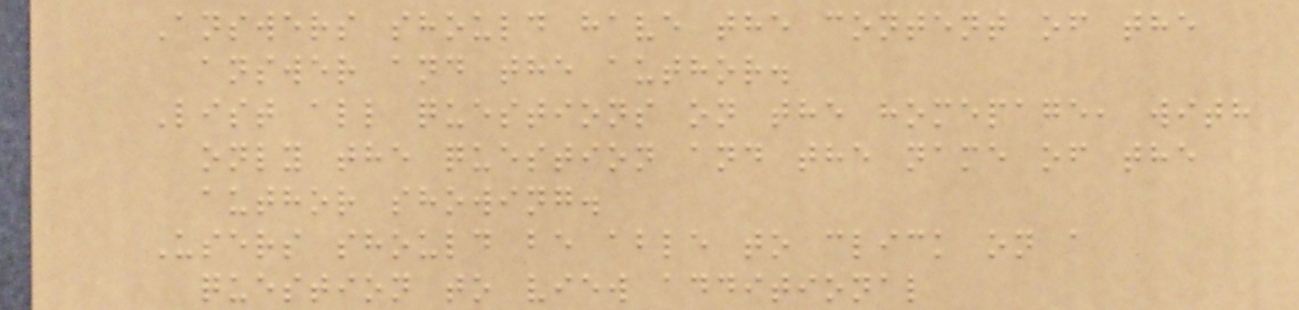Answers should have the content of the
answer and the author.
List all questions on the homepage, with
only the question and the name of the
author showing.
Users should be able to click on a
question to view additional
